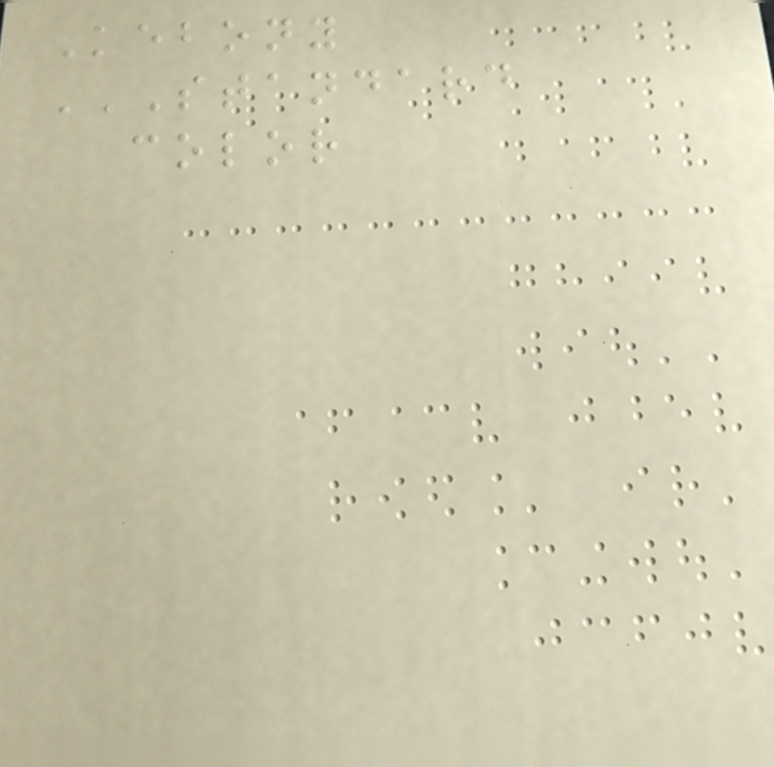Kebony
STANDARD
COLOR
